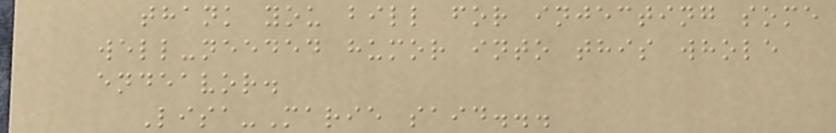thank you bill for injecting some
well-needed humor into this whole
endeavor.
Lisa-Marie said...
